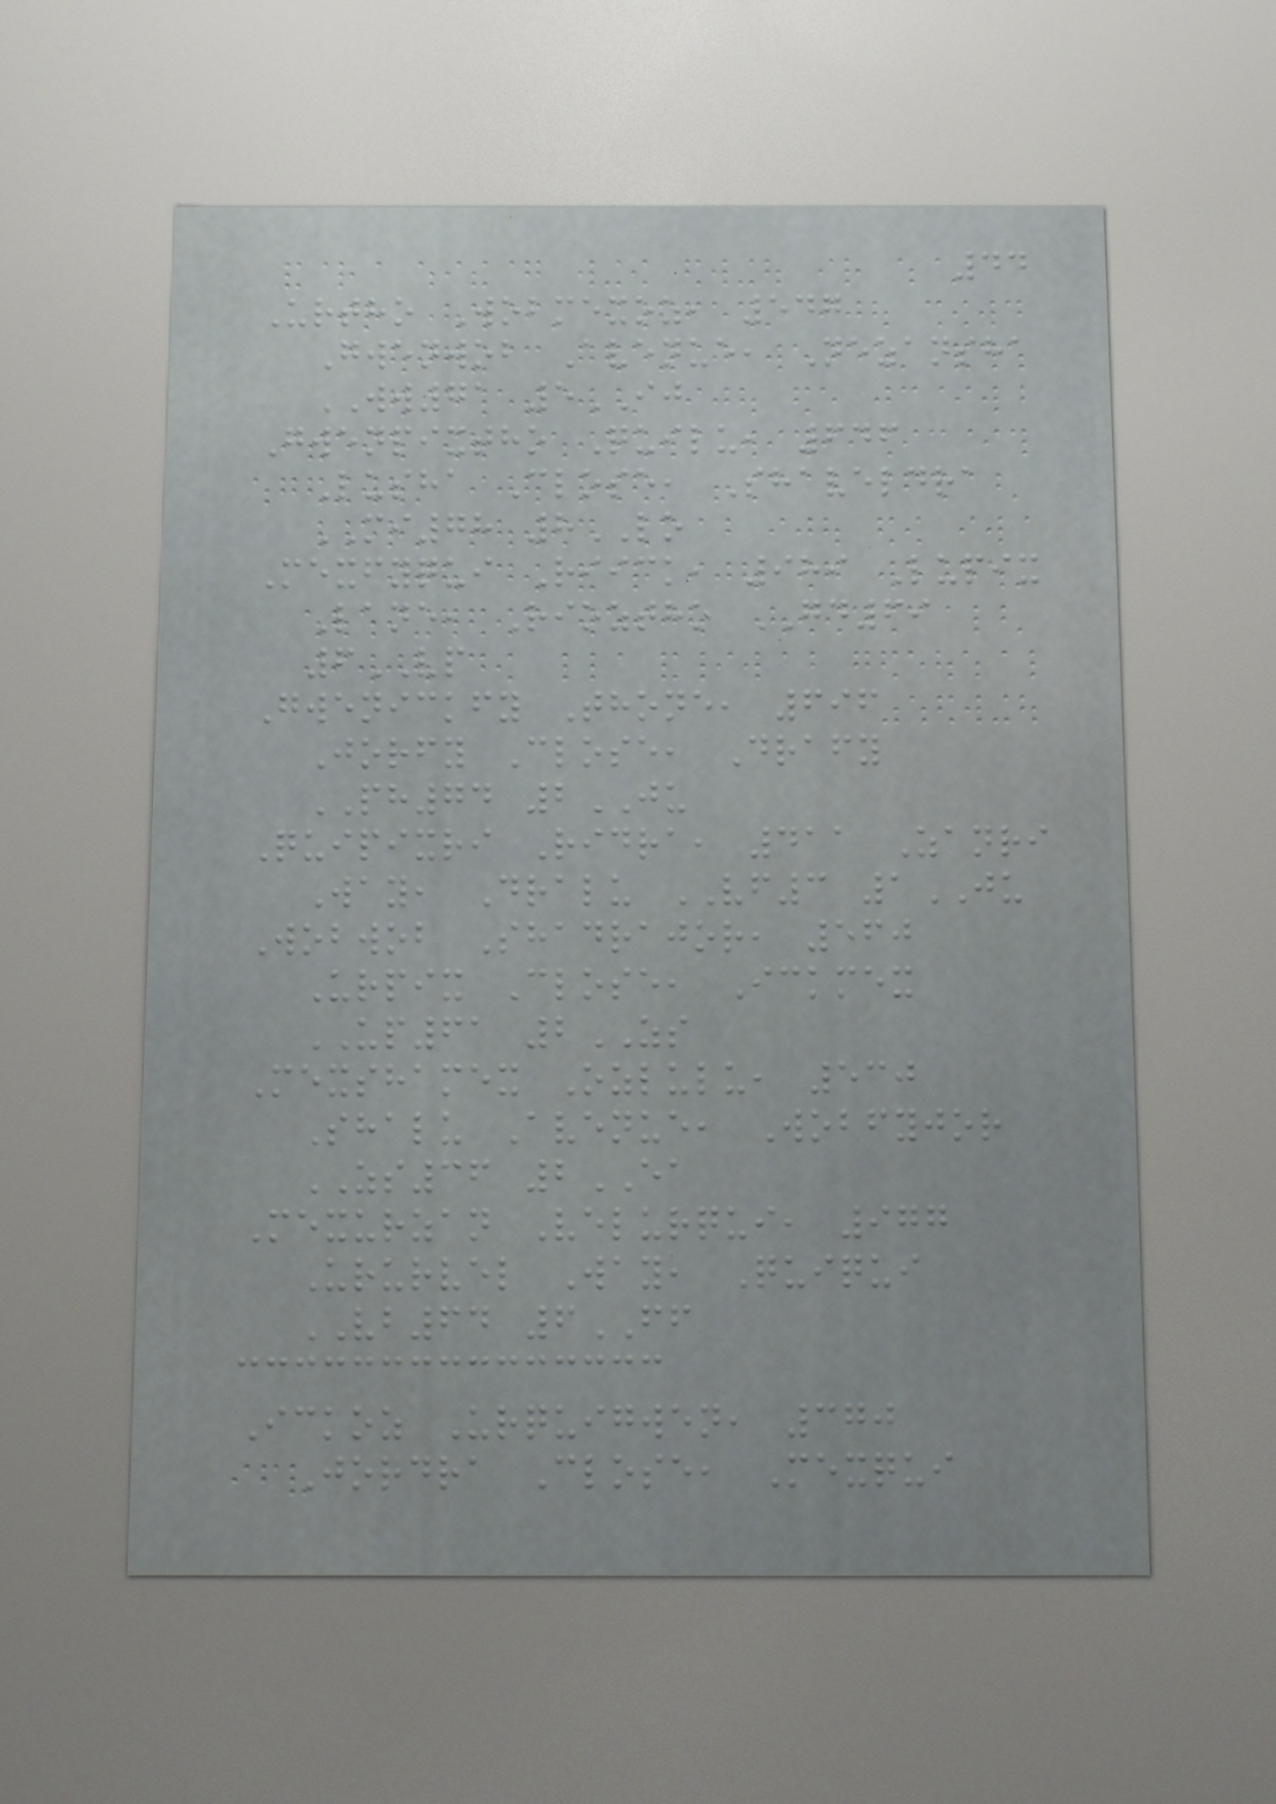44
Urtho Wobmexoz, 547
Gwenwob Avenue, Nezansha
WW71 5IJ
Gwenpixtho Quilu, 646
Lusha Close, Shaveldra
MI78 8LO
Mexfyqui Riick, 989 Lupix
Lane, Rioztho GD69
6VP
Gwenickfy Thone, 696
Jorfy Close, Drafy
PH74 2JU
Quipixri Ridra, 411 Zanri
Way, Dralu VF3 1JU
Wobwob Shadrajor, 560
Urpix Close, Ickmex
UP61 2ZS
Mexshamex Ozlulu, 530
Shalu Avenue, Wobfyjor
ZS36 2EA
Mexurzan Velurqui, 977
Ururvel Way, Quiqui
VB64 6FF
Ickoz Urquigwen, 370
Jordra Close, Mexqui
